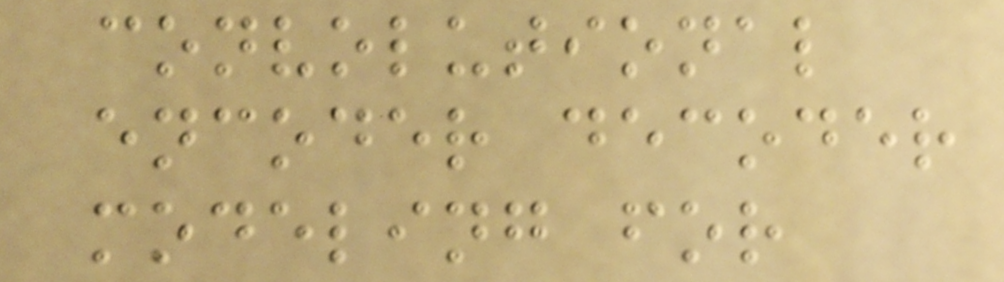convolutional
encoder decoder
modeling for
